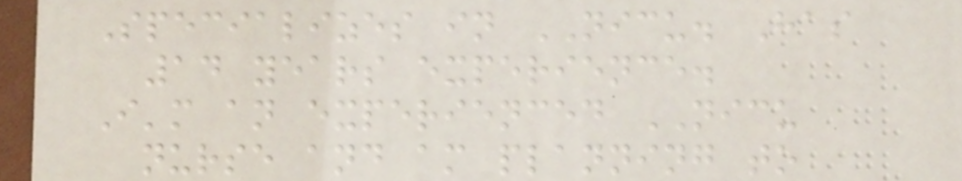Specializes in NICU. Has
14 years experience.
I'm an experienced NICU
nurse and am planning to
